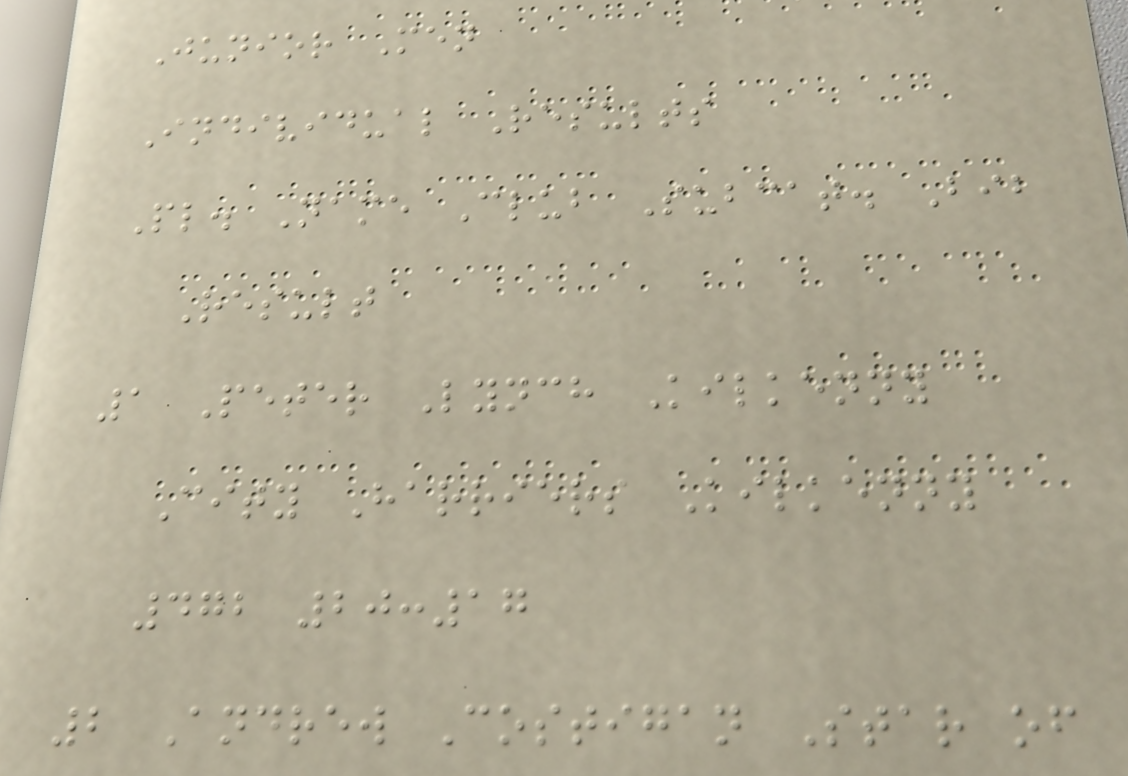Junior Men
Individual Results
Pl. Name Club Subcat. Bib
Result
1 Peter Lynch Kilkenny
City Harriers Kilkenny
472 20:17
2 Andrew Costigan Star of
